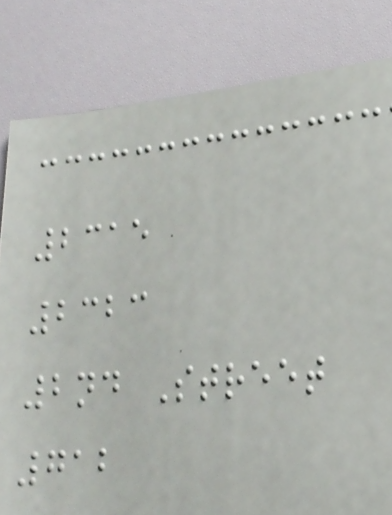2315
2323
2nd Street
712
